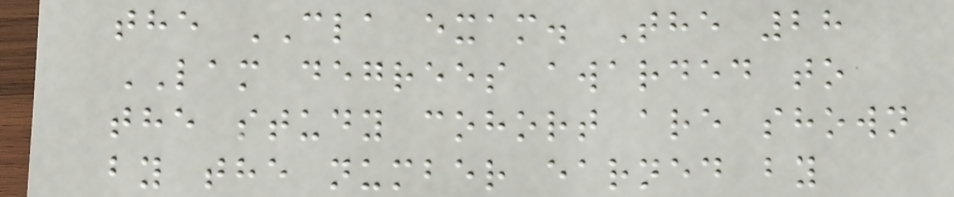the CLA exam. The 28
LAM degrees awarded to
the study cohort are shown
by the number earned by
